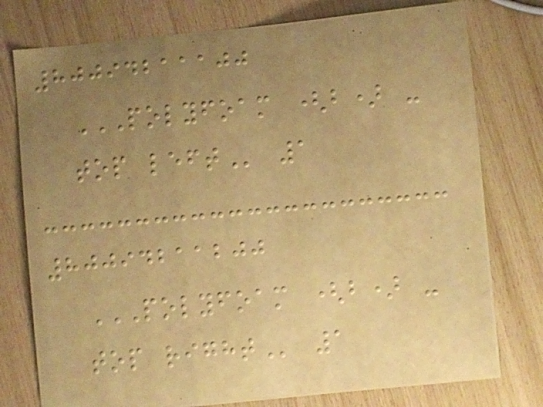80094211100
POLYFOAM (B) -
TOP LEFT 1
80094211200
POLYFOAM (B) -
TOP RIGHT 1
